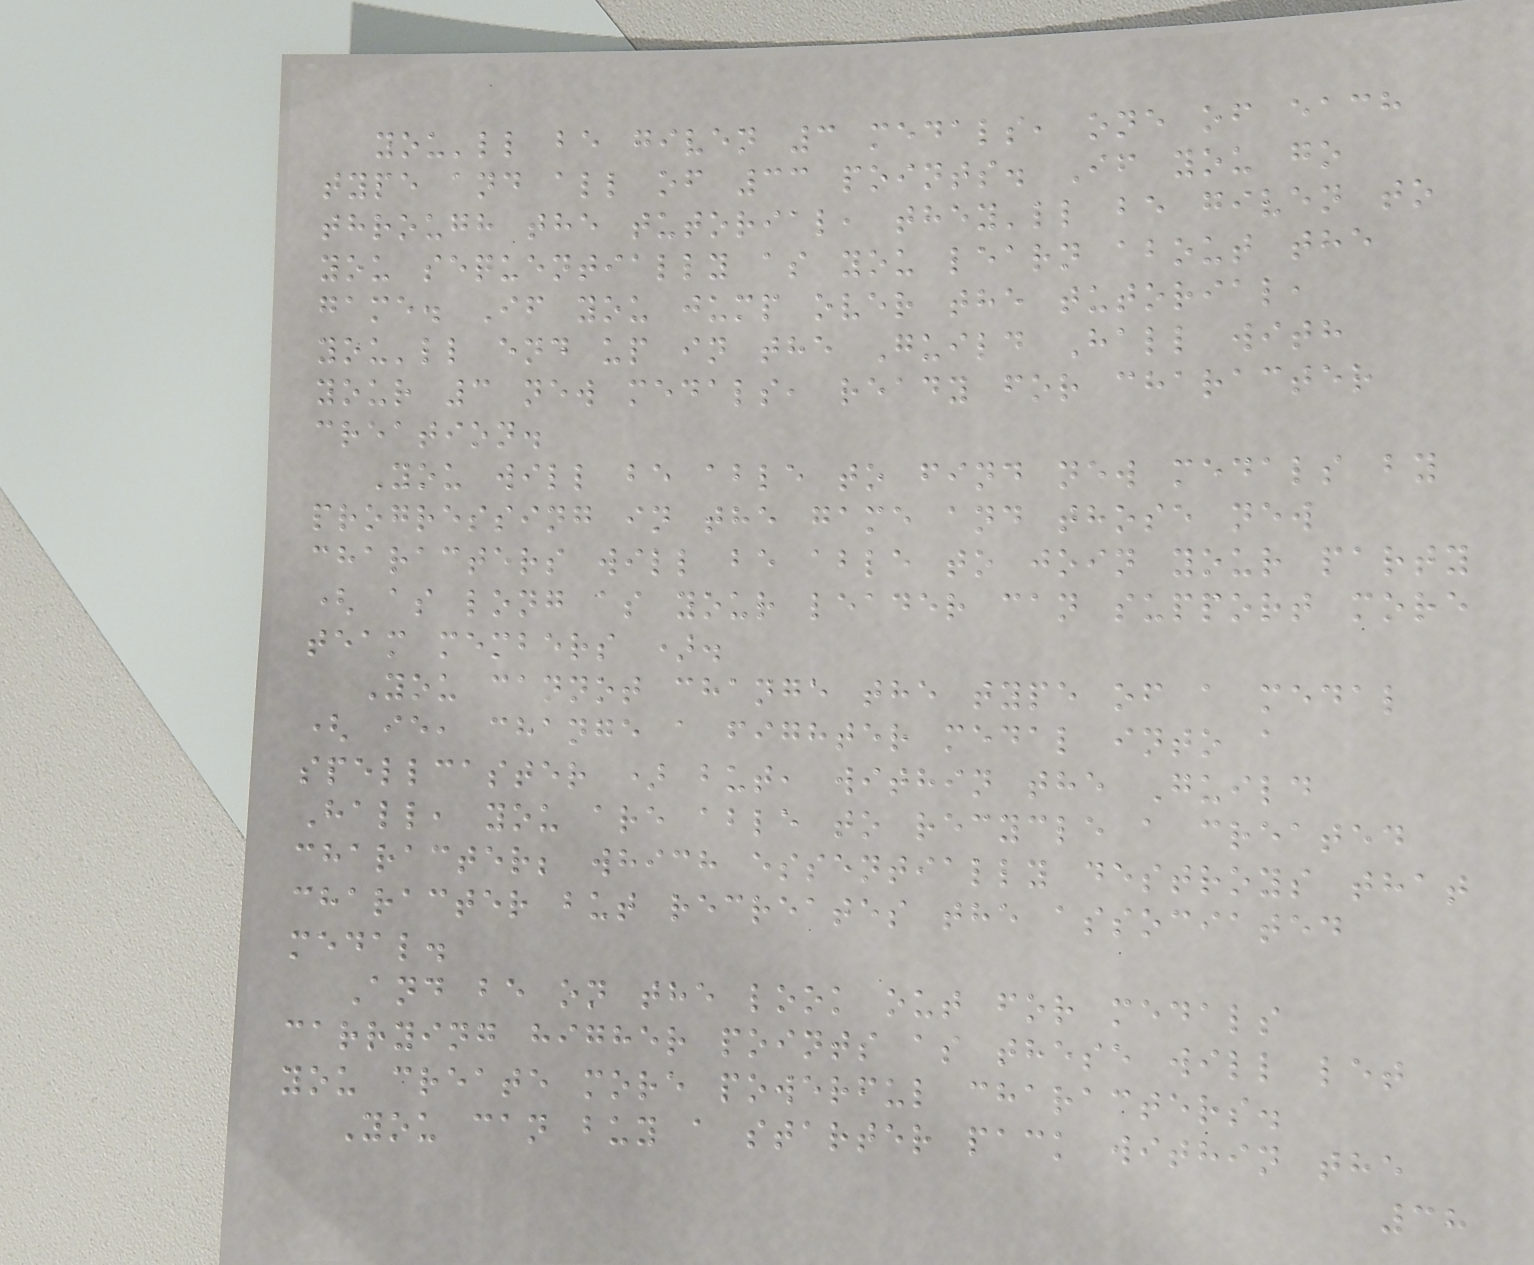you'll be given 3 medals, one of each
type and all of 33 points. If you go
through the tutorial, they'll be given to
you sequentially as you learn about the
game. If you jump over the tutorial,
you'll end up in the Guild Hall with
your 3 new medals, ready for character
creation.
You will be able to find new medals by
progressing in the game and those new
characters will be able to join your party
( as long as your leader can support more
team members ).
You cannot change the type of a medal
( ie, change a fighter medal into a
spellcaster ) but, within the Guild
Hall, you are able to recycle a created
character; which essentially destroys that
character but recreates the associated
medal.
And be on the look out for medals
carrying higher points as these will let
you create more powerful characters.
You can buy a starter pack within the
38
